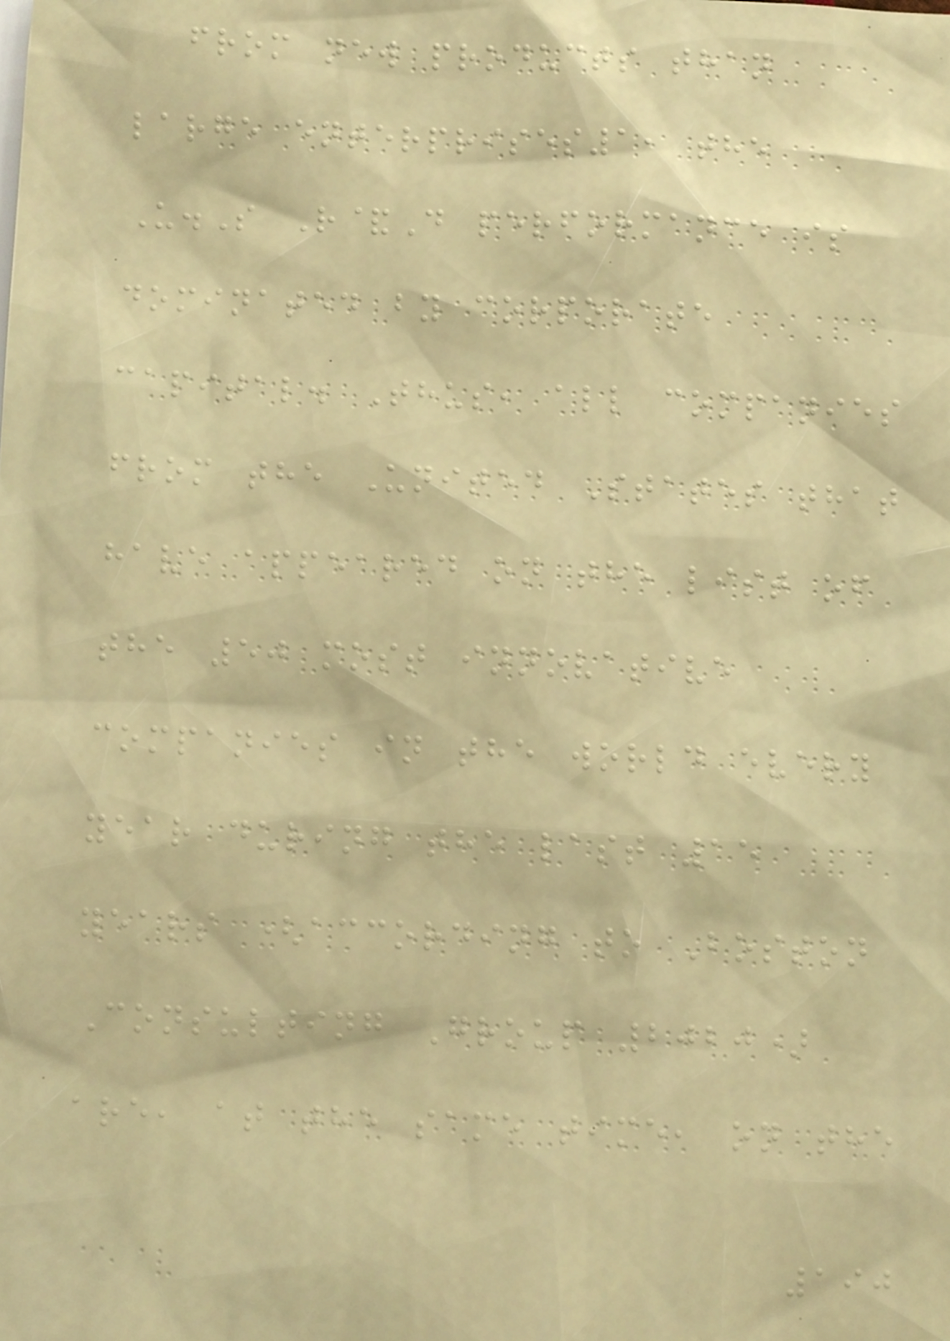from new products than
large enterprises1, the
U.S R&D performance is
dominated by corporate
capital. Thus, all companies
from the United States that
have appeared on the list of
the 50 most innovative
companies in the world every
year during the last 15
years (according to Boston
Consulting Group 2020)
are, at the same time, on the
190
